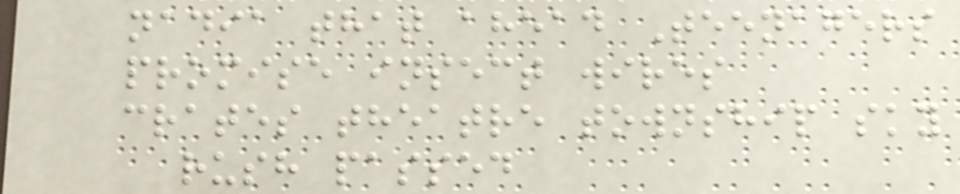nadia that ahead Teenagers
promise insect wires
crates theatre township sky
rush passed
